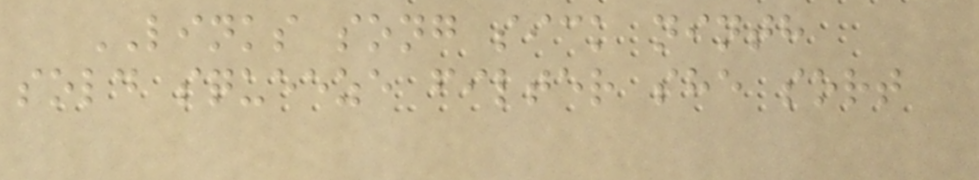LINKS song sick ninth
sold squeeze filter she sort
